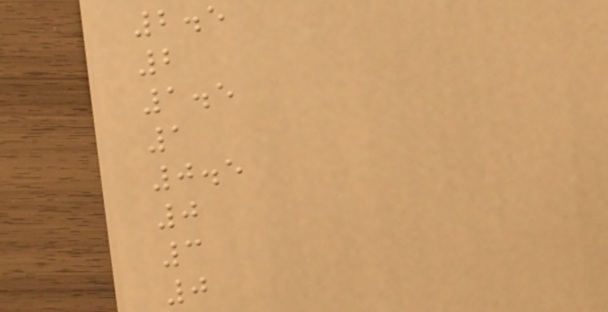2.5
2
1.5
1
0.5
0
3
0
